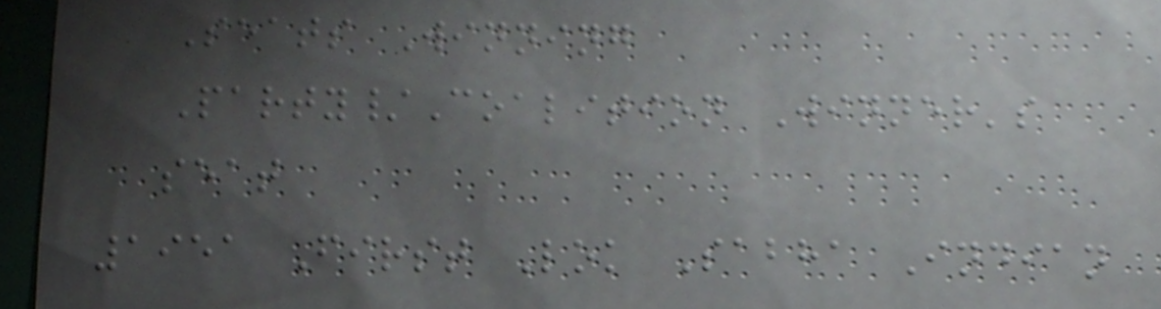Seats Winning
Party/Coalition Winner's
seat
1951 First Lok Sabha Indian
